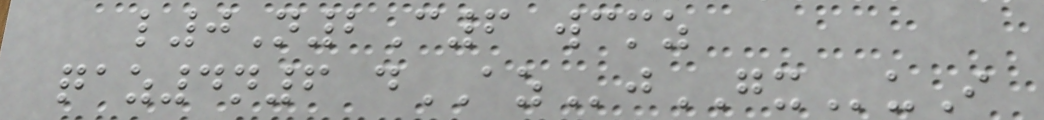l0N2C6 wcmz
qaz4n6 dAZjGXuI
